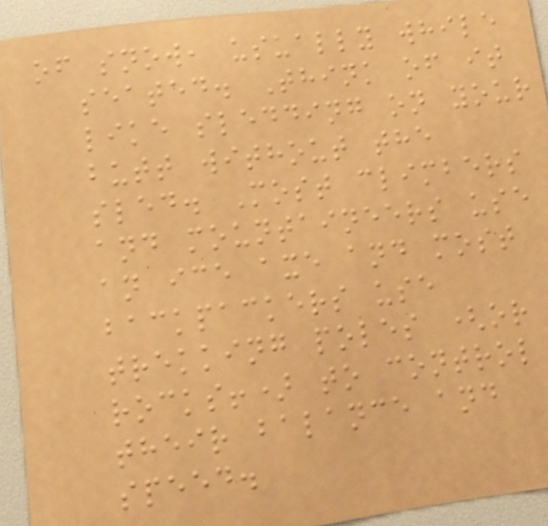of snow, usually while
seated. Think of it
like sledding on your
butt without the
sled. Most climbers
and mountaineers use
an ice axe and most
backpackers use
trekking poles (or
rocks!) to control
their balance and
speed.
